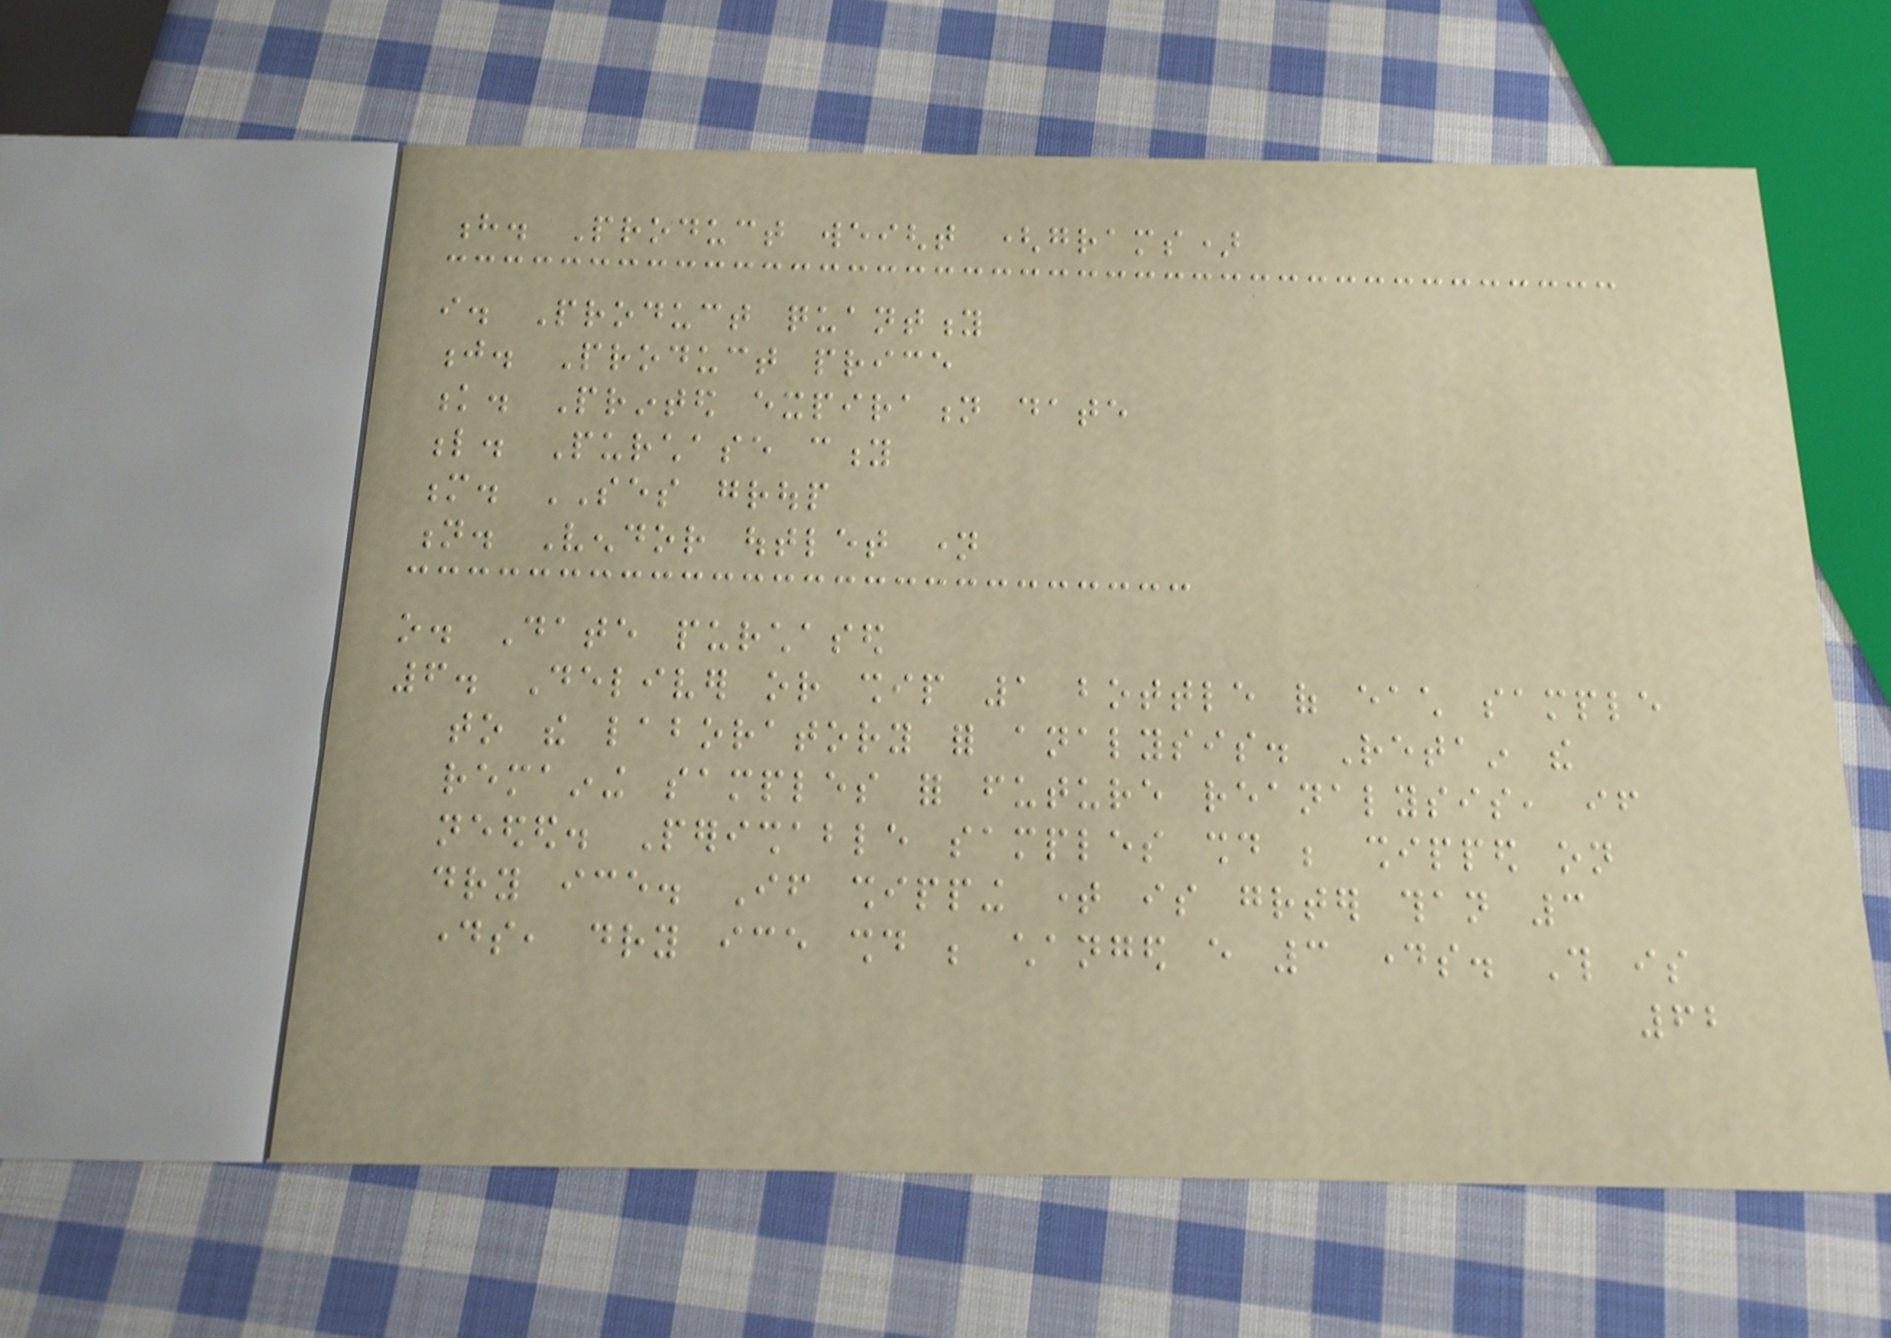h. Product weight (grams)
i. Product quantity
j. Product price
k. Printed expiration date
l. Purchase city
m. SES group
n. Vendor outlet name
o. Date purchased
6. Deliver or ship 1 bottle of each sample
to the laboratory for analysis. Retain the
remaining samples for future reanalysis, if
needed. Perishable samples should be shipped on
dry ice. If shipping time is greater than 3
days, dry ice should be changed every 3 days. This is
62
